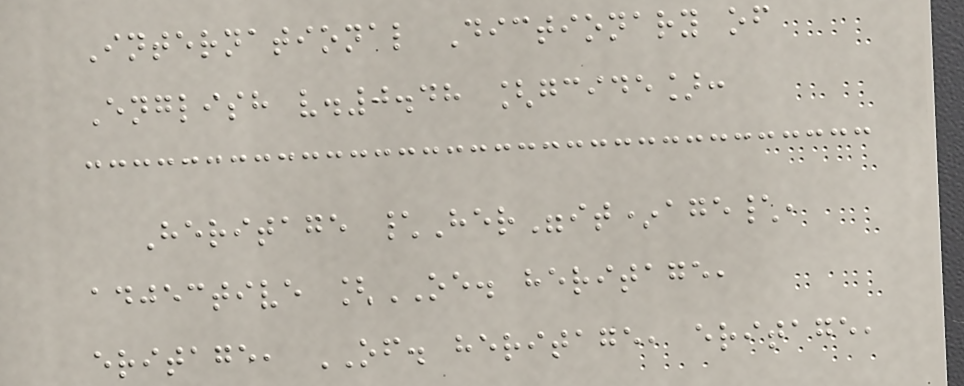International Dictionary of
English v.0.48 [gcide]:
Heritage \Her"it*age\,
adjective [OE. heritage,
eritage, OF. heritage, eritage,
